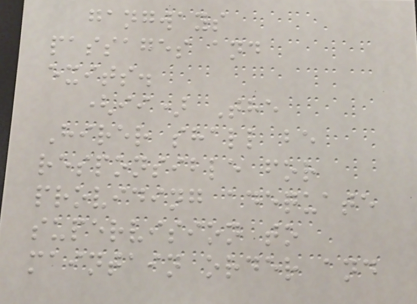gangways
passages and
exits.
(ii) The
Hirer shall be
responsible for
providing adequate
supervision to
maintain order and
